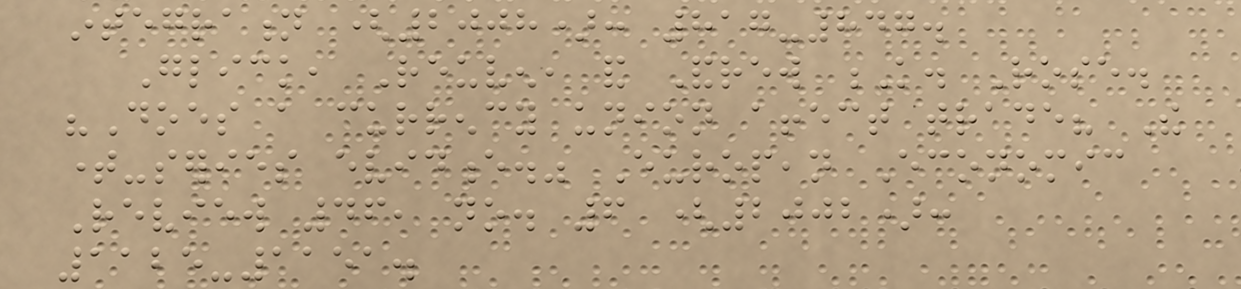integration (2008): 817-847.
Glick, Reuven, and Andrew K. Rose.
"Does a currency union affect trade? The
time-series evidence." European Economic
Review 46, no. 6 (2002):
1125-1151.
